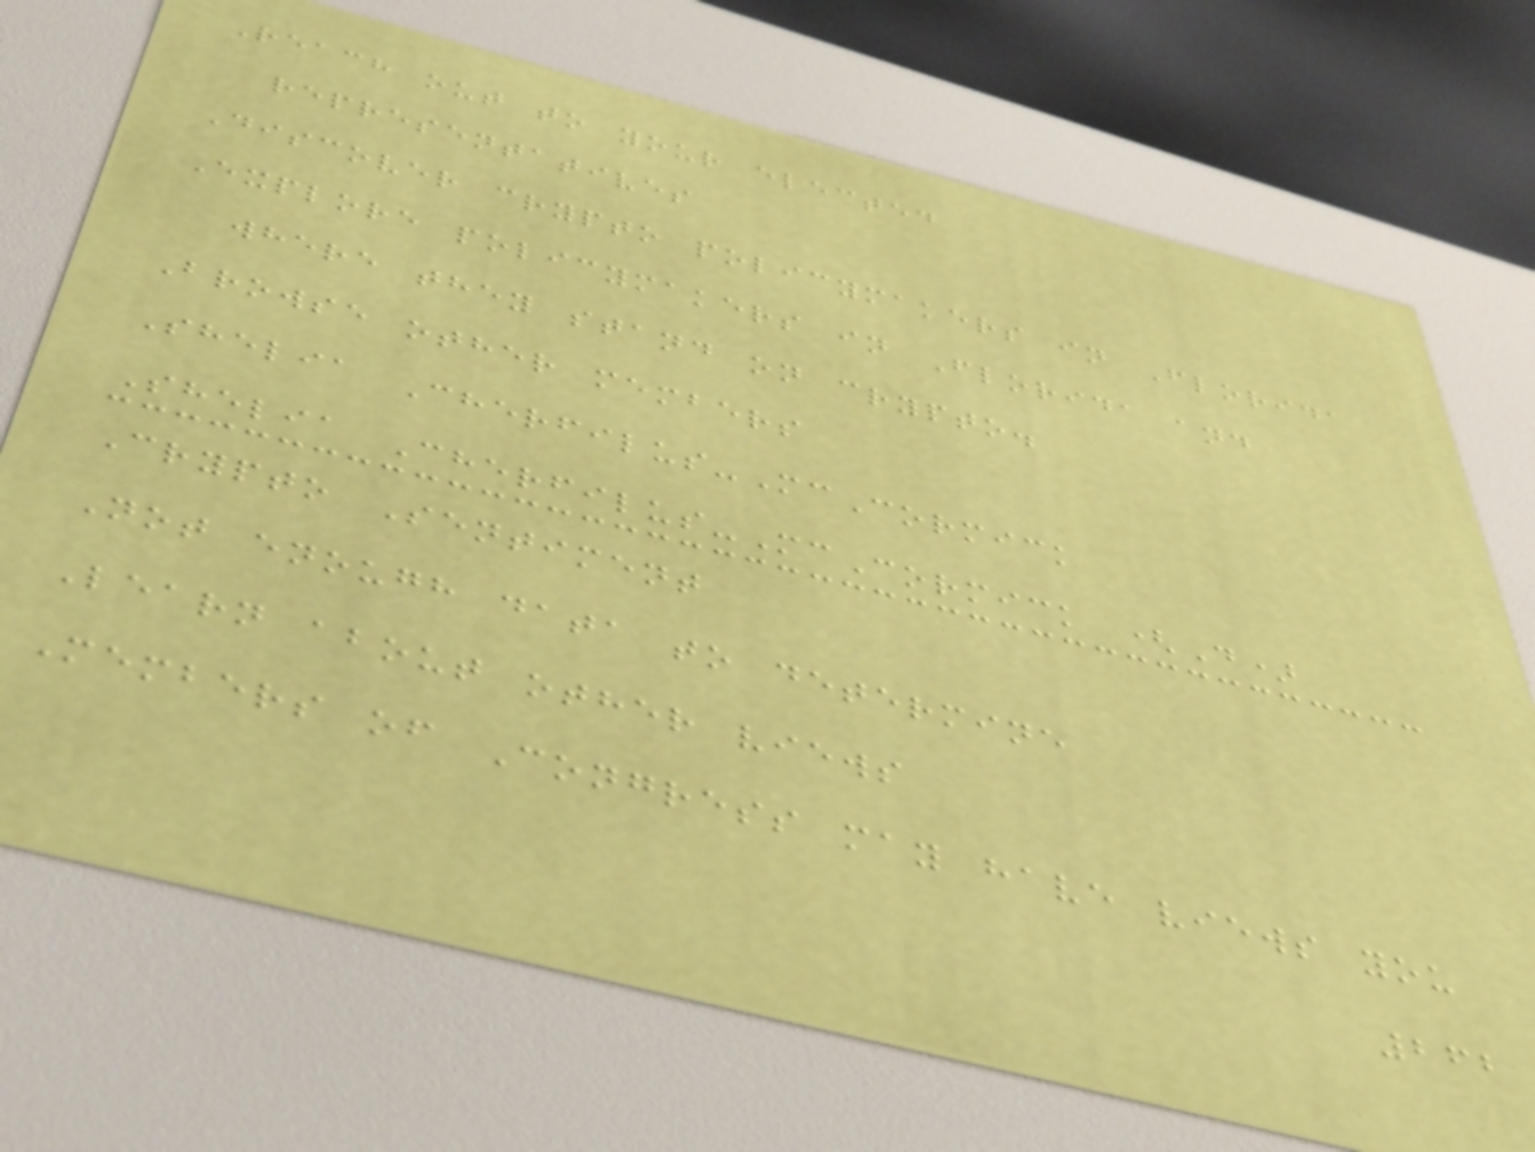Reach out to your elected
representatives
Discover crypto policymakers in Florida
Explore policymakers in Florida and
where they stand on crypto.
Browse other members
Shelia Cherfilus-McCormick
Shelia Cherfilus-McCormick (D)
Crypto Sentiment
Not enough data to determine
Learn about other views
Members of Congress may have views you
262
